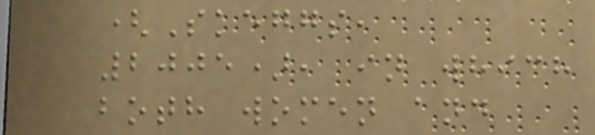(Skeggs,
2005), in which
both women and
